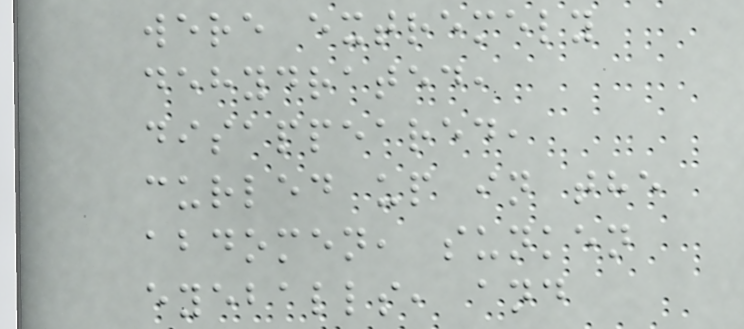were extremely
dehydrated,
disappeared,
curled up in the
abdomen, sunken
eyeballs, and
